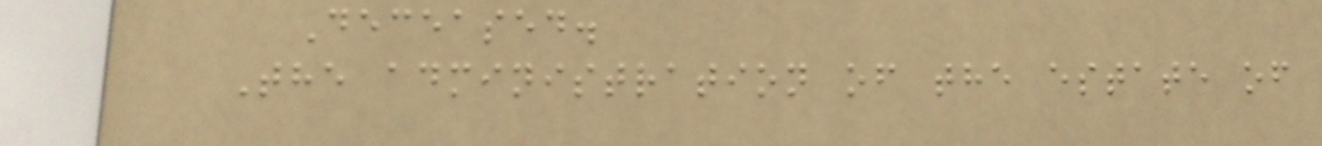Deceased.
The administration of the estate of
